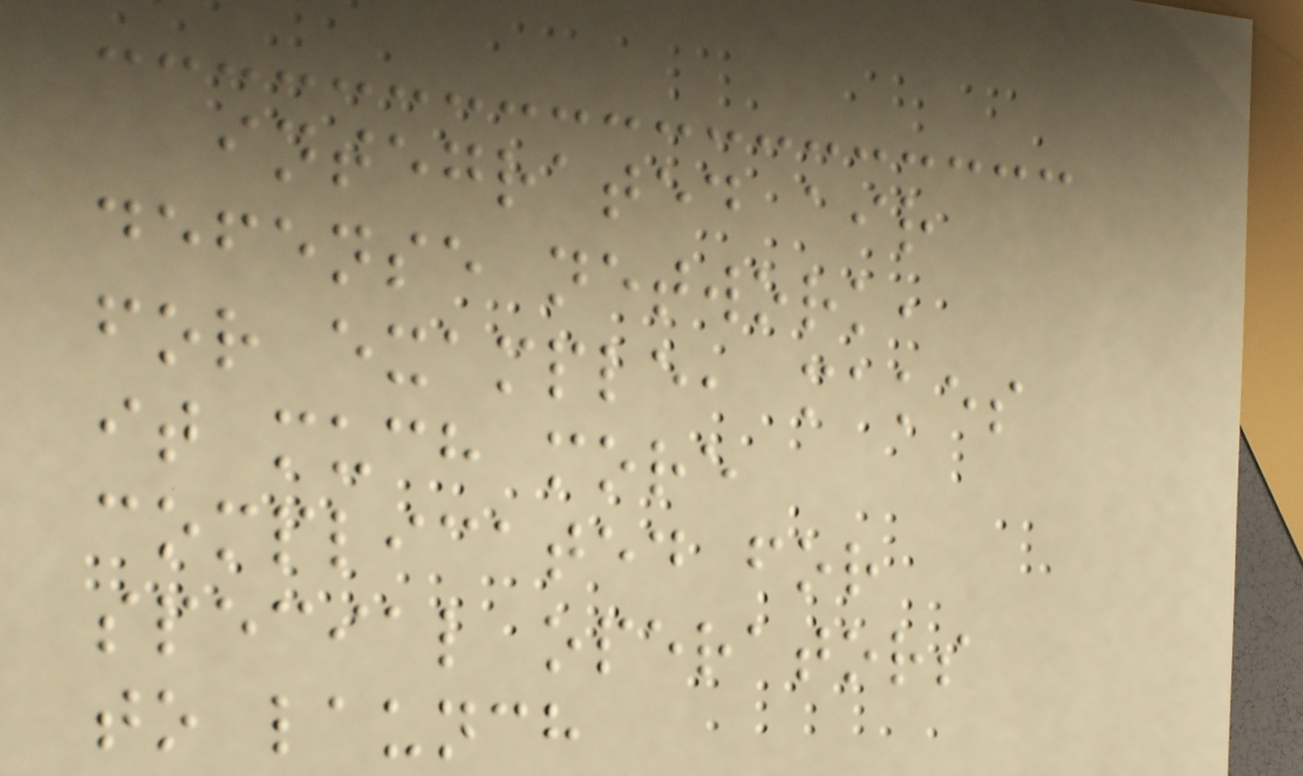integrated air
defense network,
for example, makes
it much more
complicated for
special operators
to launch
